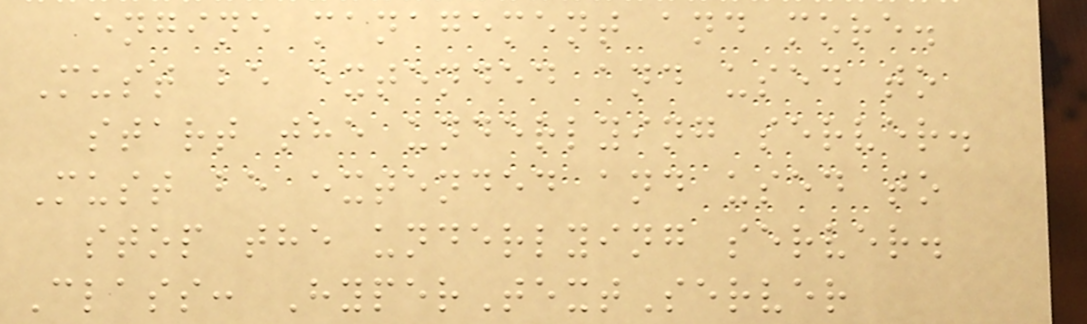engine management and more.
Must be extended and used to
start the underlying server.
Must be extended and used to
stop the underlying server.
Class: HyperTextServer
